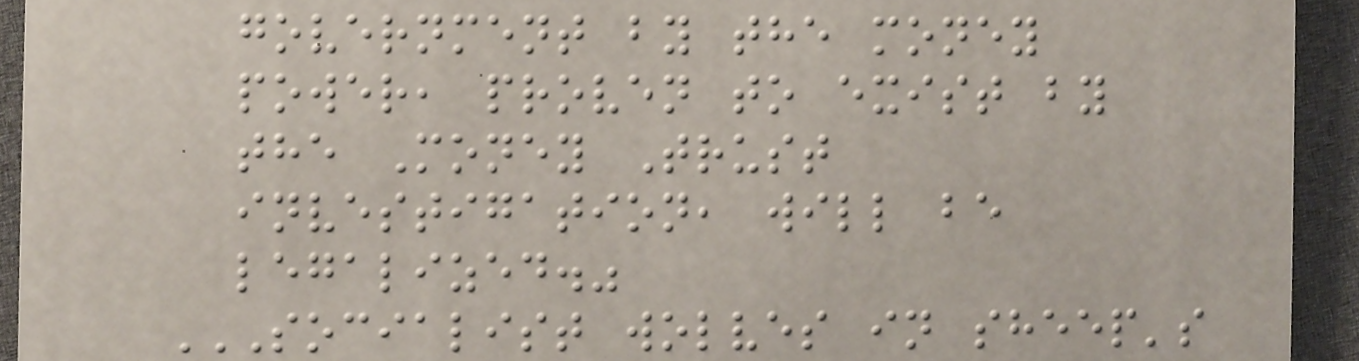government by the money
power, proven to exist by
the Money Trust
investigation, will be
legalized."
SOCIALIST WOLVES IN SHEEP'S
